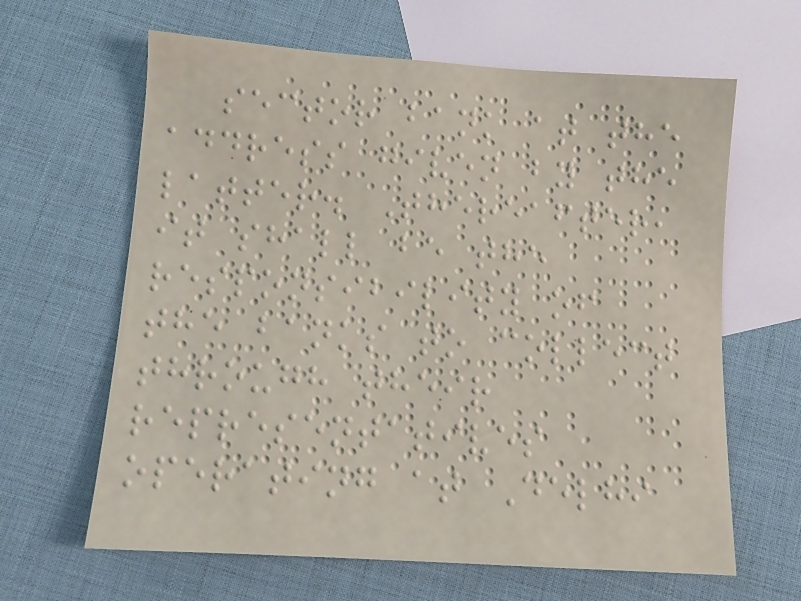sector bank at the
address given by the
latter. Thereafter,
it shall be the
responsibility of
the banks to collect
through their
representatives
operating at Delhi
